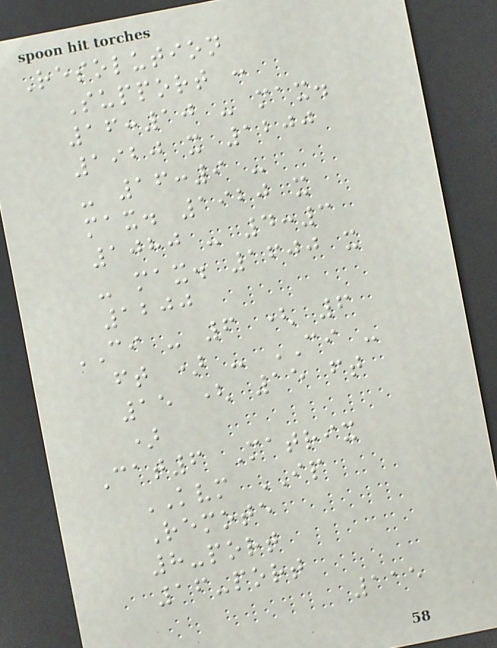Resolution
Support :
16:10 - max.
1920 x 1200
- 16:9 -
max. 1920 x
1080 - 4:3
- max. 1600 x
1200
CI - 6 ( 6
ft ) - CI -
15 ( 15 ft
)
Cat6 Matrix
KVM IP
Remote
8-port
16-port
115
